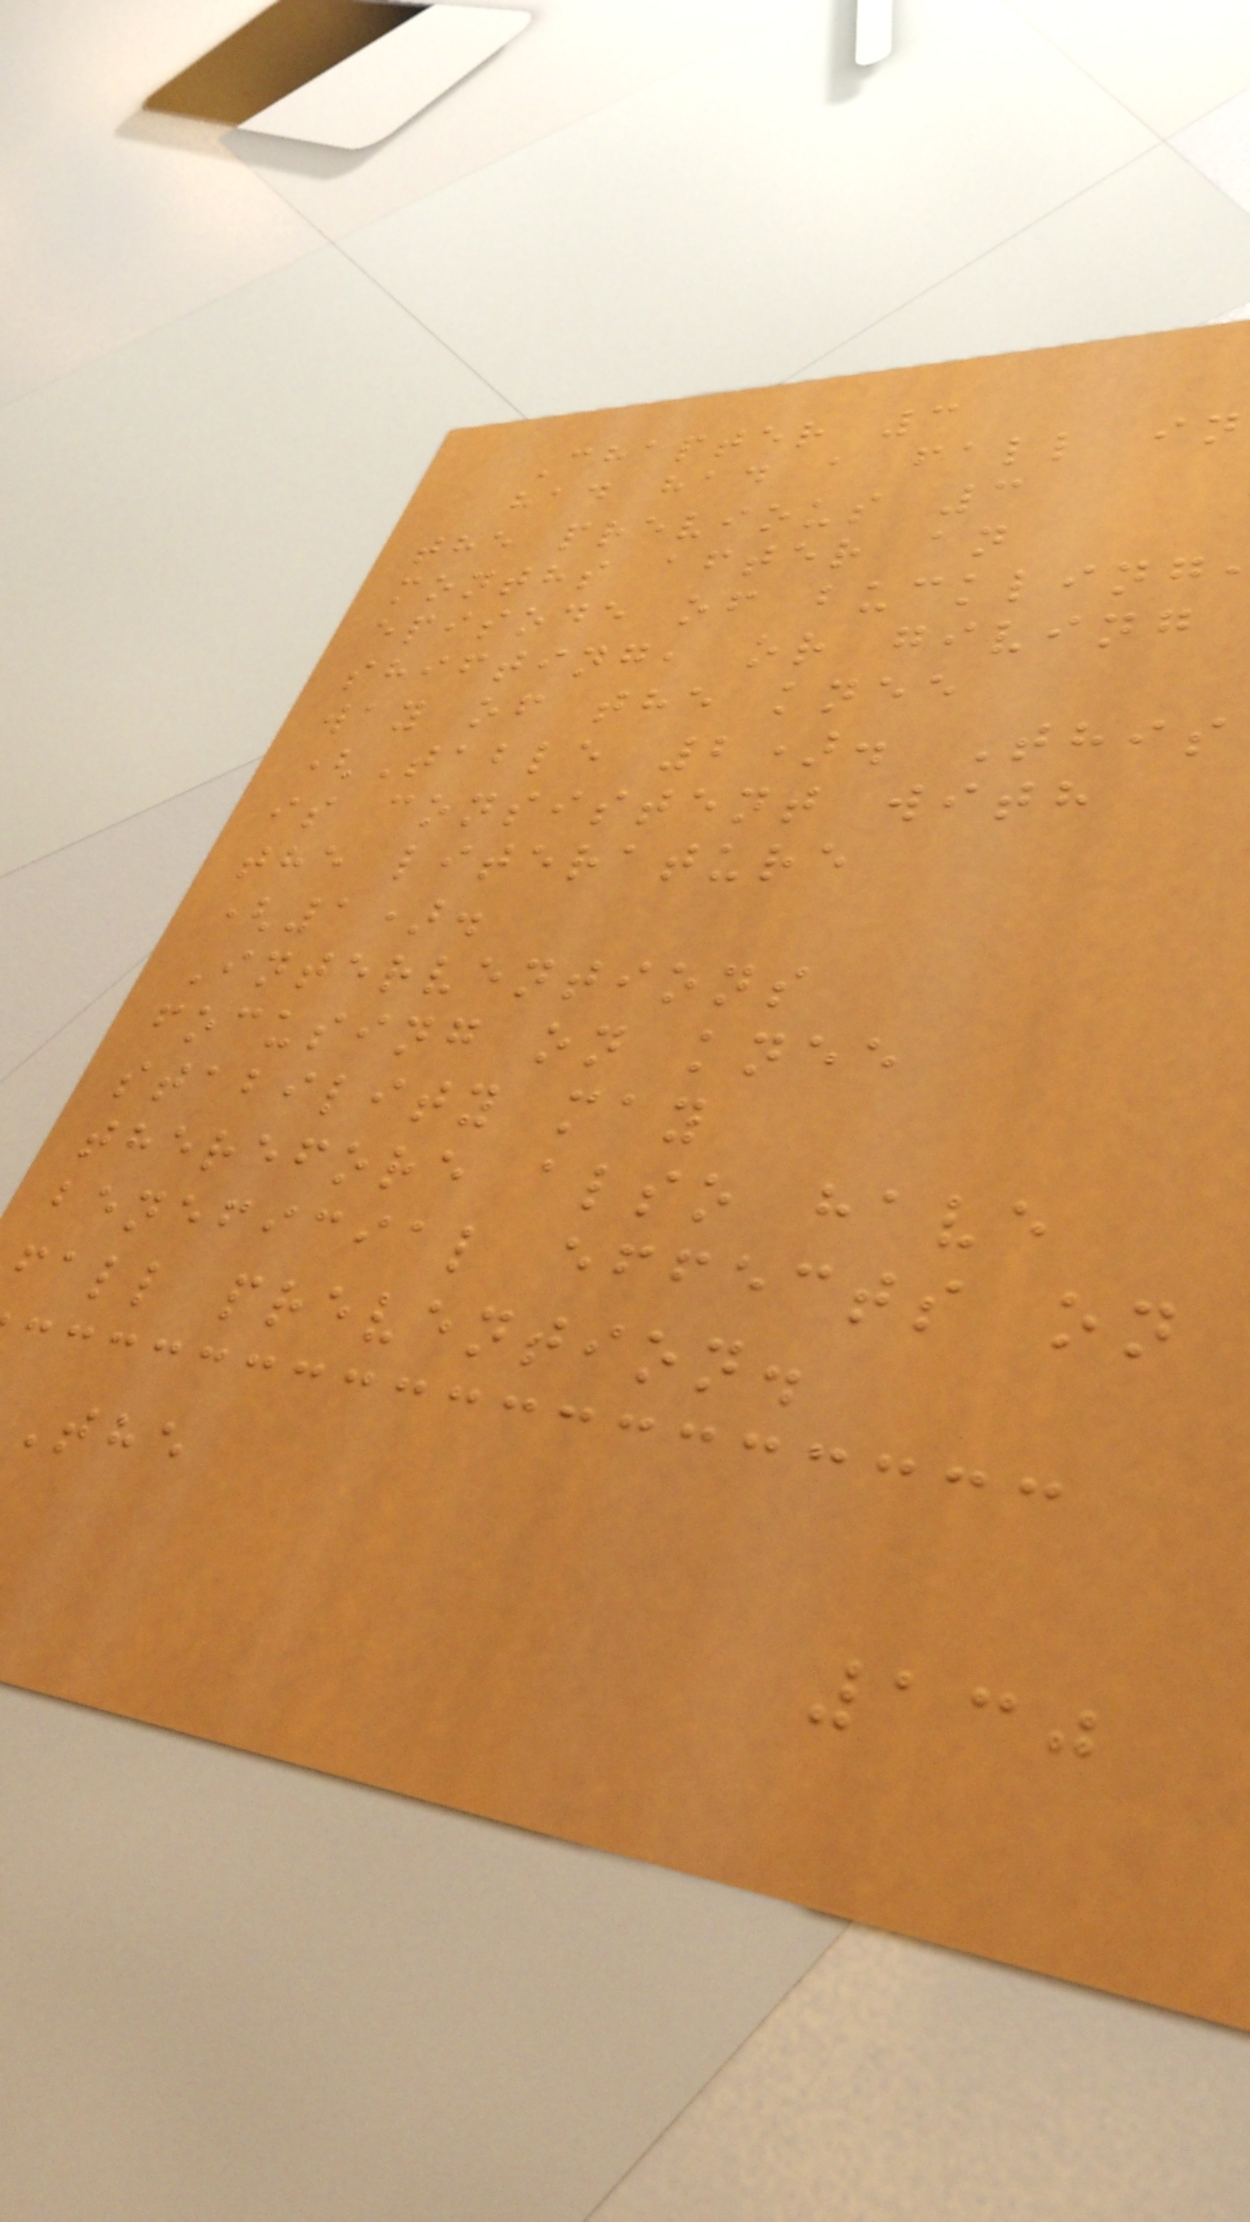Chapter 3
had had a fall in
the previous 3
months after an
episode of buckling
shifting, or giving
way of the knee
(Table 2). This
is consistent with
the literature
(1).
Interventions
focusing on knee
stability may
therefore also have
beneficial effects on
fall prevention.
The
130
